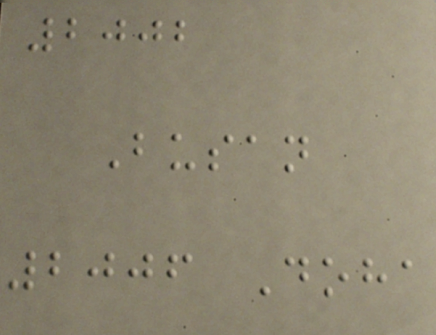2002
Busan
2006 Doha
